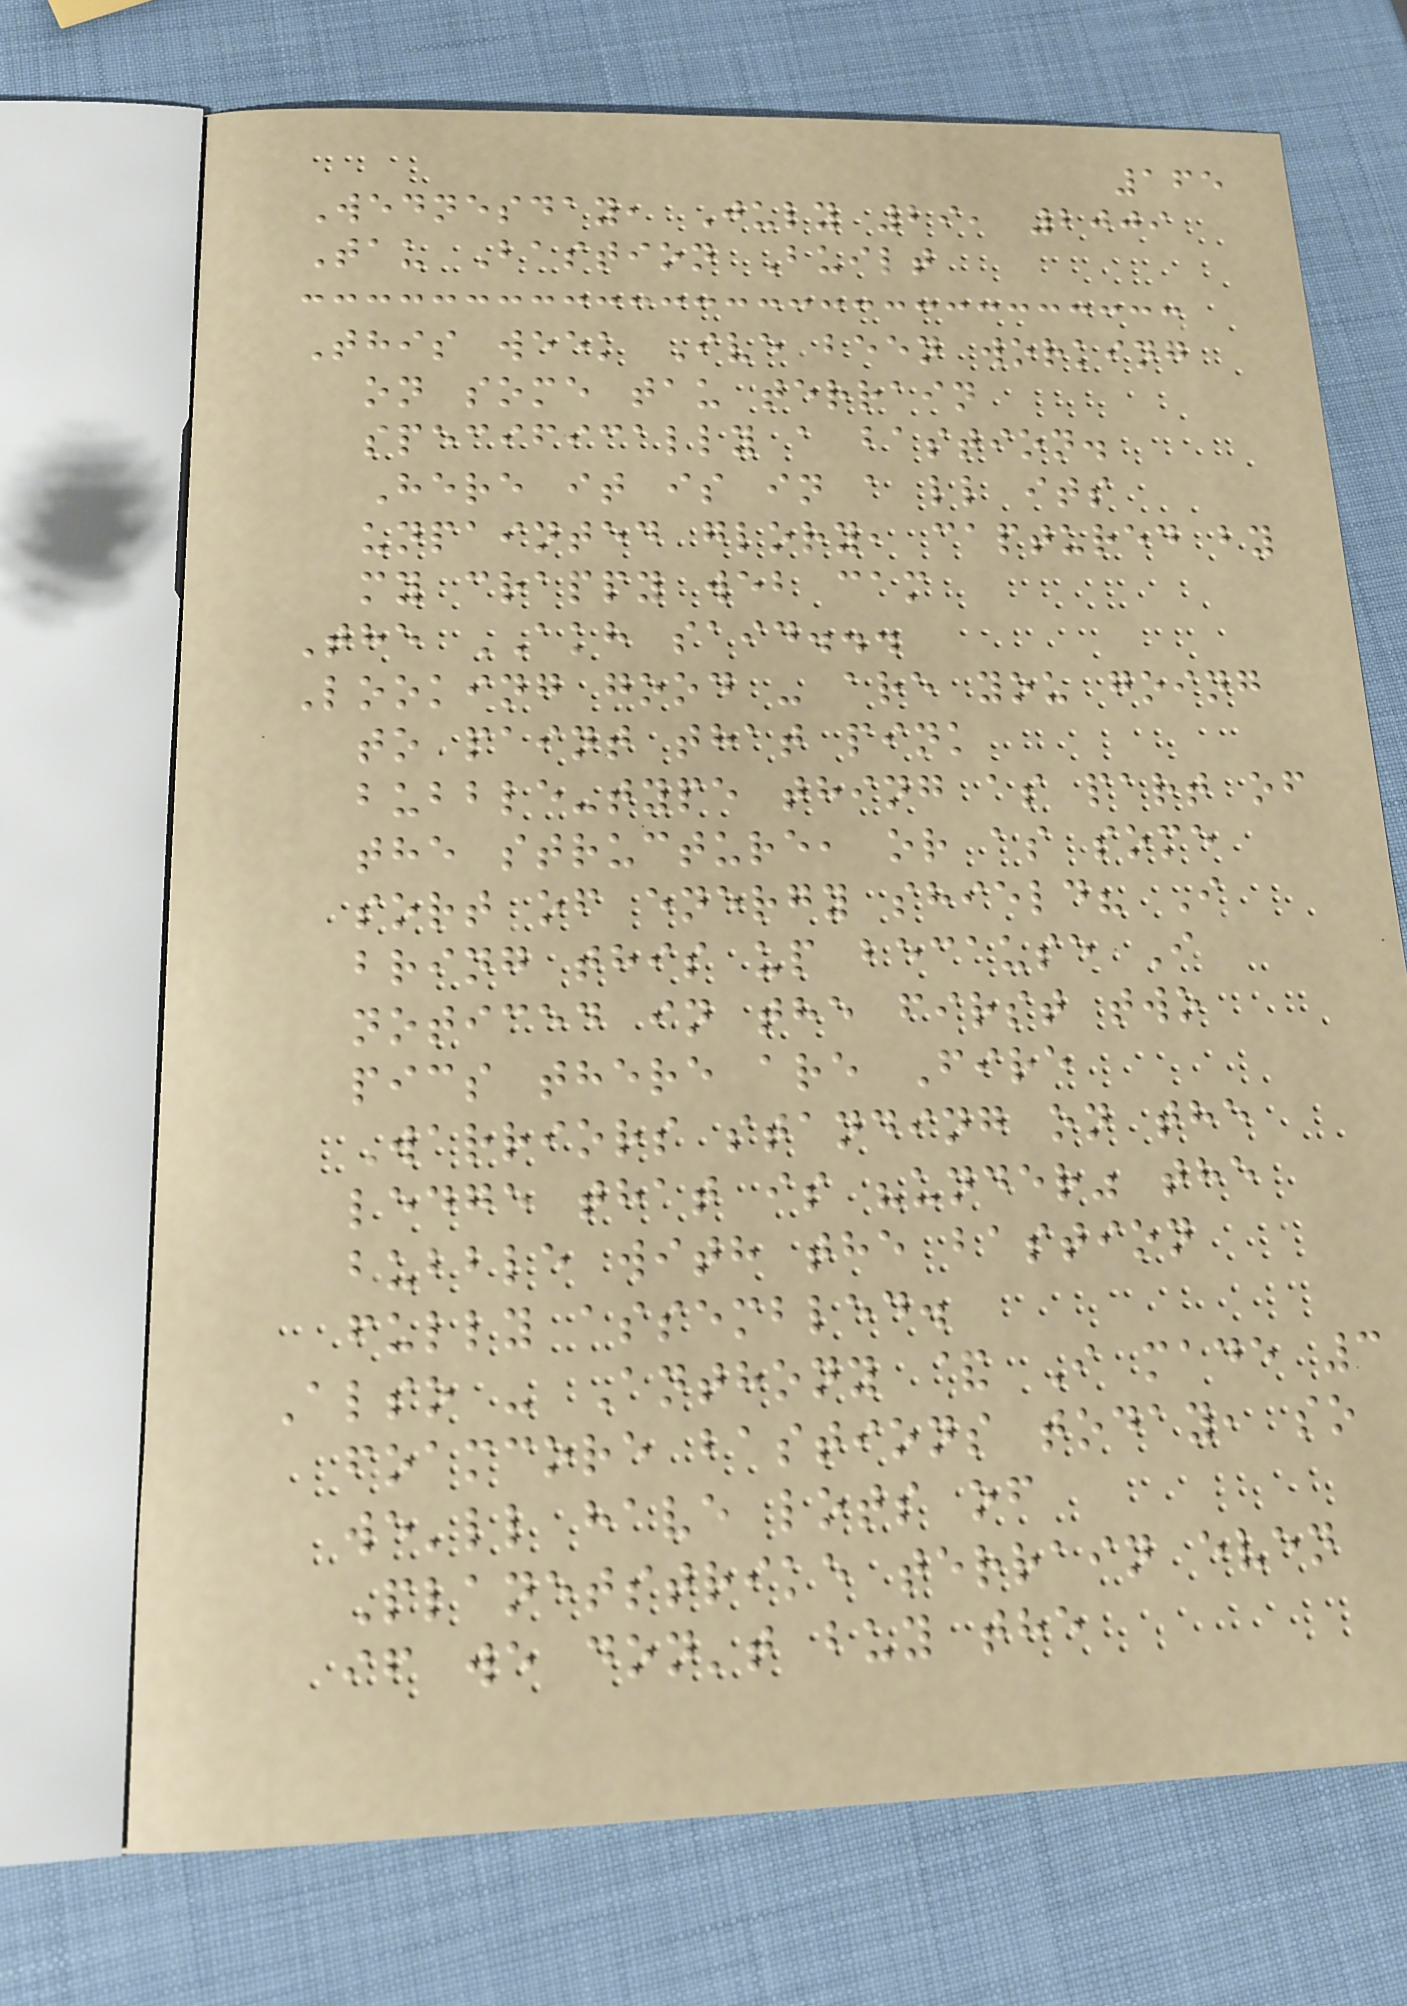165
Wednesday, July 29, 2009
Tau Bastion Built
This week Ive been working
on some tau terrain
specifically a bastion.
Here it is in a ll its
unpainted glory, captured by
my crappy web cam
The AKH said...
Looking good - are you going
to paint that pink
bubble-type thing as part of
the structure, or as some
sort of energy shield? I
bring this up because I
noticed in the first two
pics there are Fire
Warriors standing on the
ledge that is "under" the
bubble with the bastion
fully assembled.
Also - Anthony & I made 3
foamcore bastions today, so
we'll have lots of
Planetstrike terrain even
if we don't buy the
